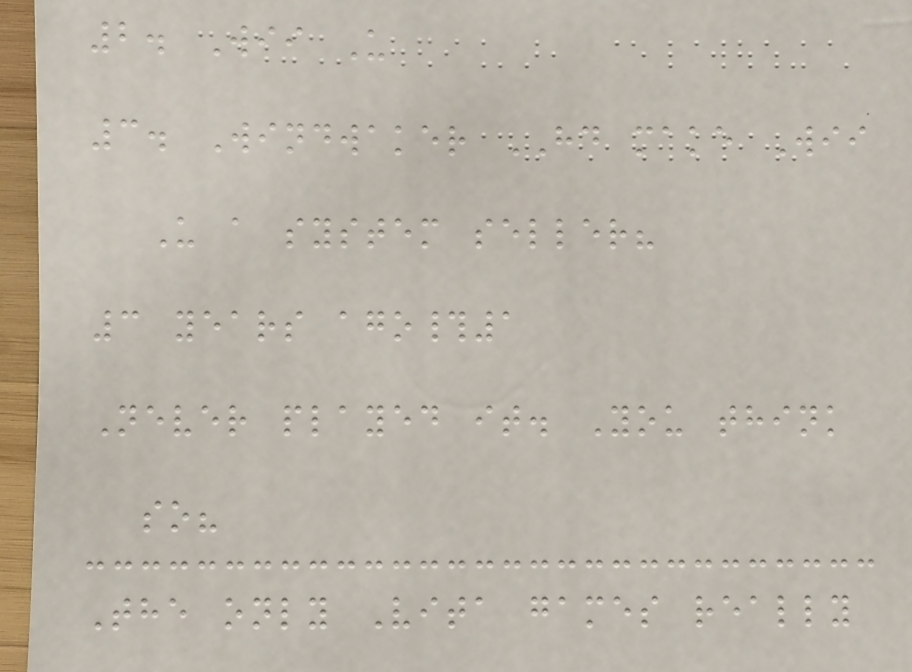2. Wii U
3. Windwaker HD make Wii
U a system seller?
3 years ago#1
Never played it. You think
so?
The only Vita games really
